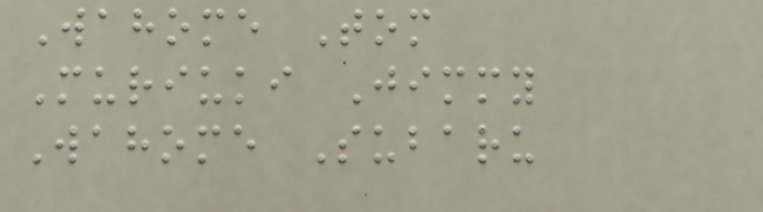Wahome Tom
Muriuki Jimmy
Wahome Subaru
